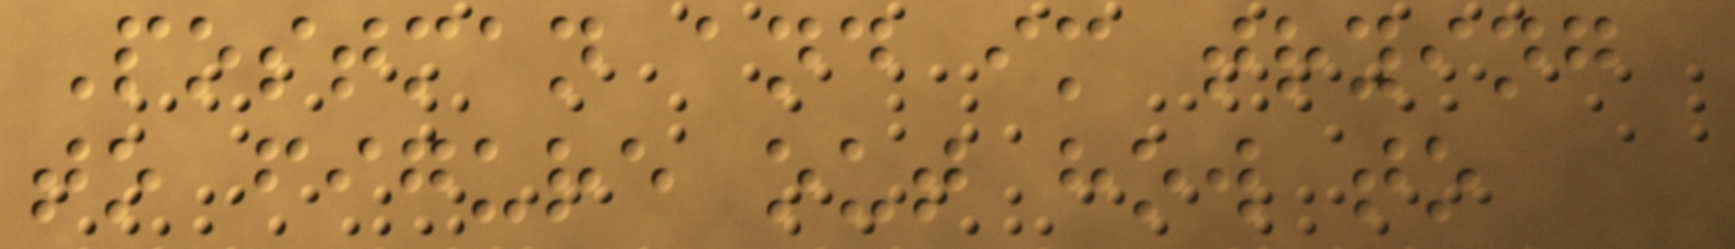Postman and im trying
to figure out how to
